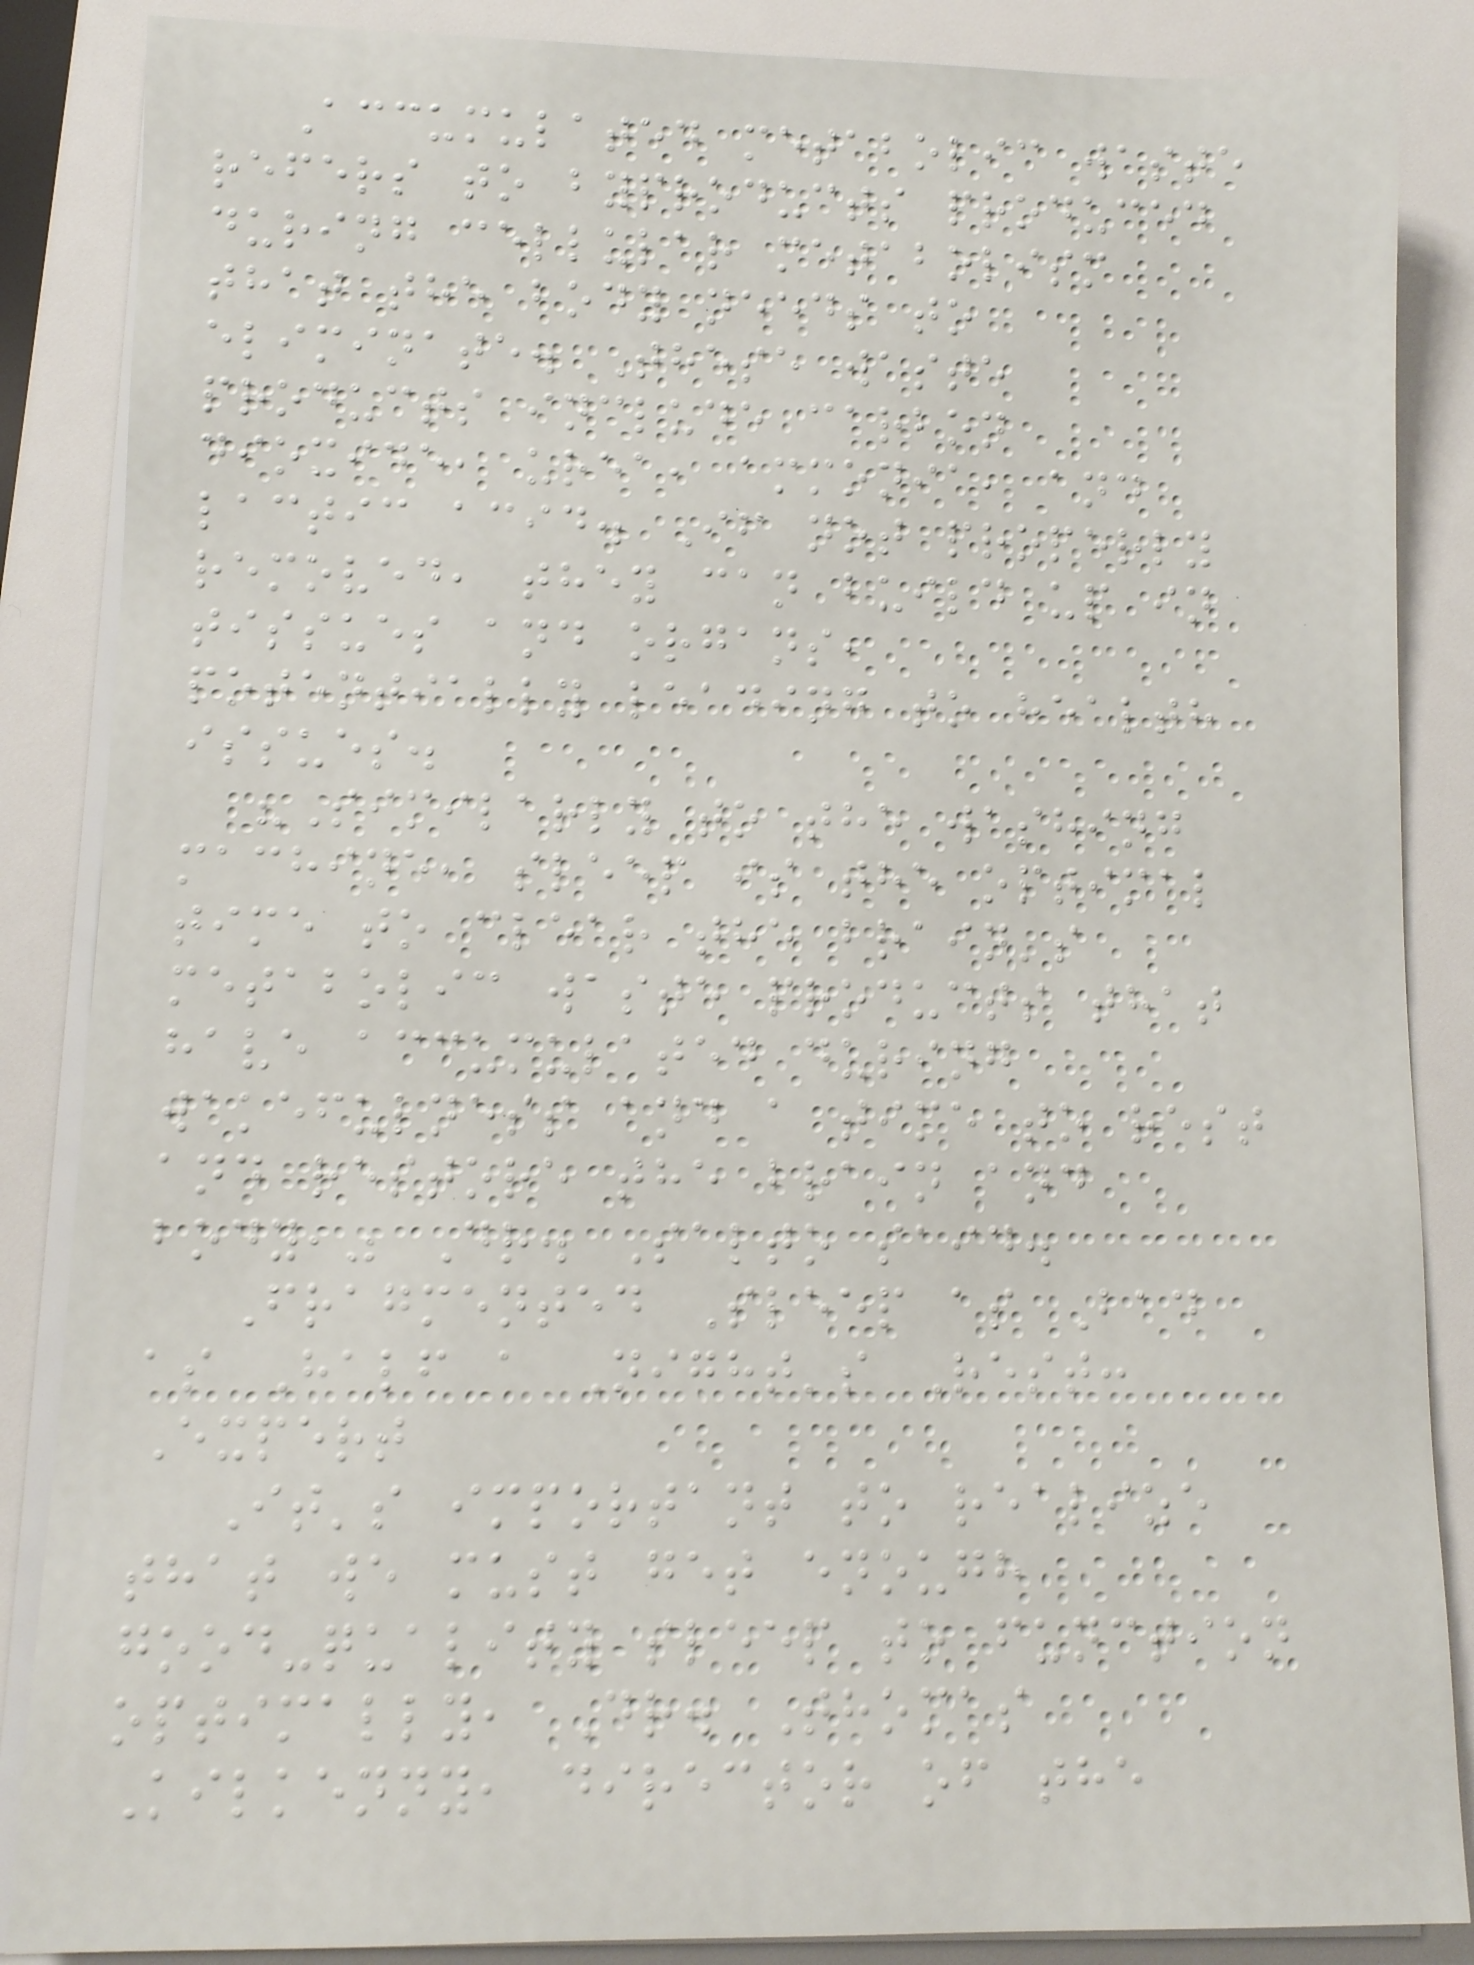Accumulated metabolic waste
refers to byproducts produced
during cellular metabolism
that the body needs to
eliminate. These waste
products include carbon
dioxide, urea, ammonia, and
lactic acid. If not properly
removed, they can build up in
tissues and organs,
potentially leading to health
issues.
"Similarly to the washing
machine, sleep is the optimal
time to clear the brain's
metabolic waste products that
have accumulated during
wakefulness and a time to rest
and restore the brain and
body," Dr. Salto said.
Fragmented Sleep as Bad
as Half a Night's Rest:
Expert
It's important to realize
that we must get enough
good-quality sleep to function
optimally, Dr. Thomas
Kilkenny, director of the
